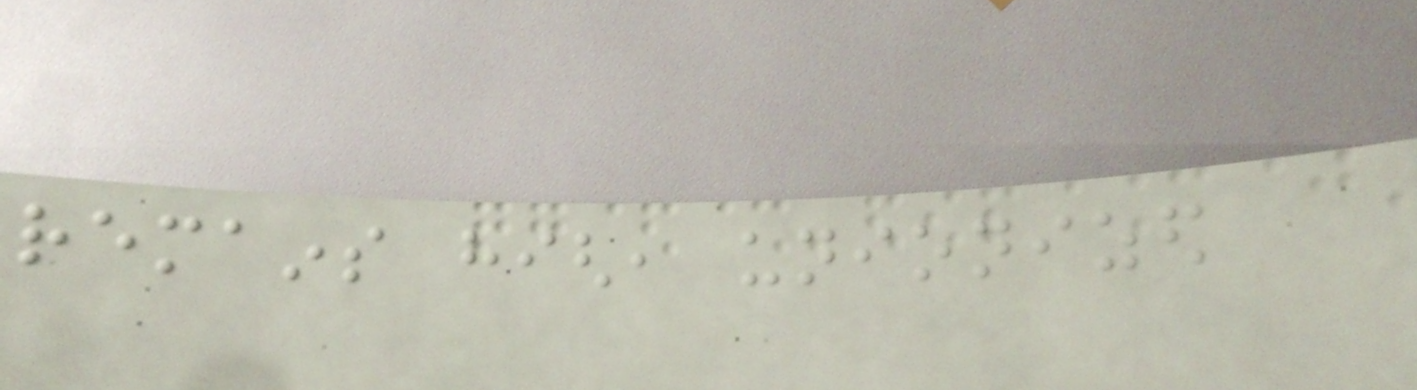remains high, unionized
